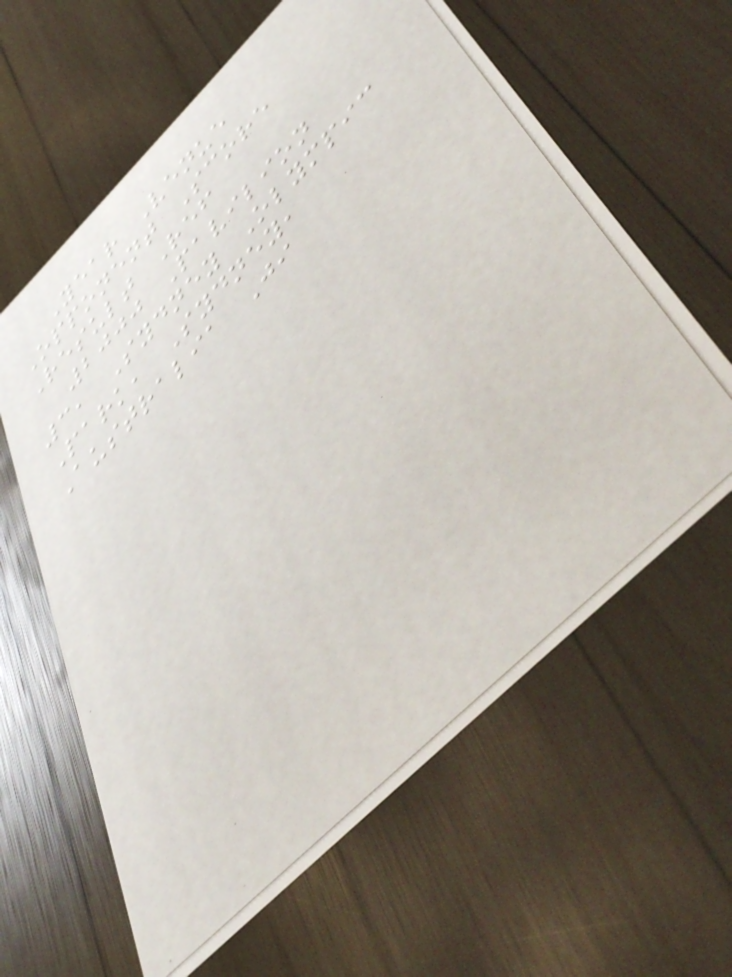Year Venue
Opponent Score
Result Ref
2000 Pavilion
3, Sydney Olympic
Park, Sydney,
Australia Ji
